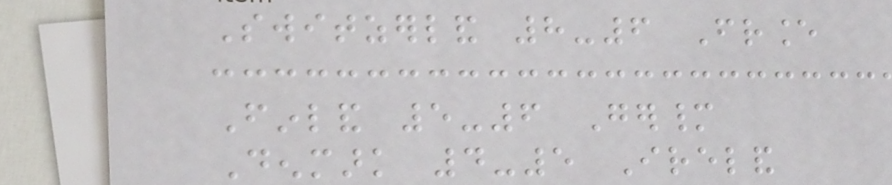Switzerland 8-6 France
Finland 5-6 Germany
Denmark 4-5 Ireland
